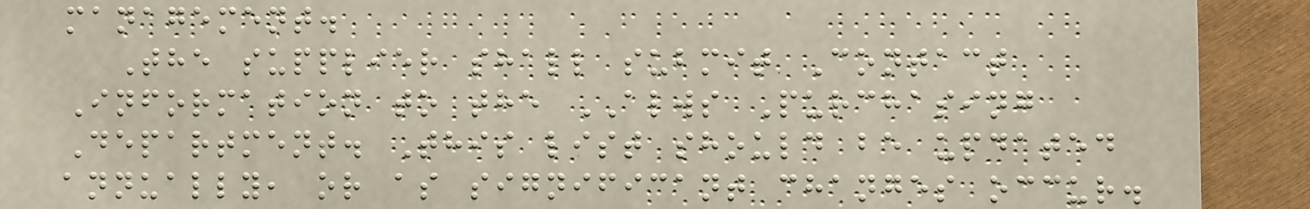management.
The supplier shall submit Contact
Information to the ALWS Purchasing
Department. This list should be updated
annually, or as significant changes occur.
